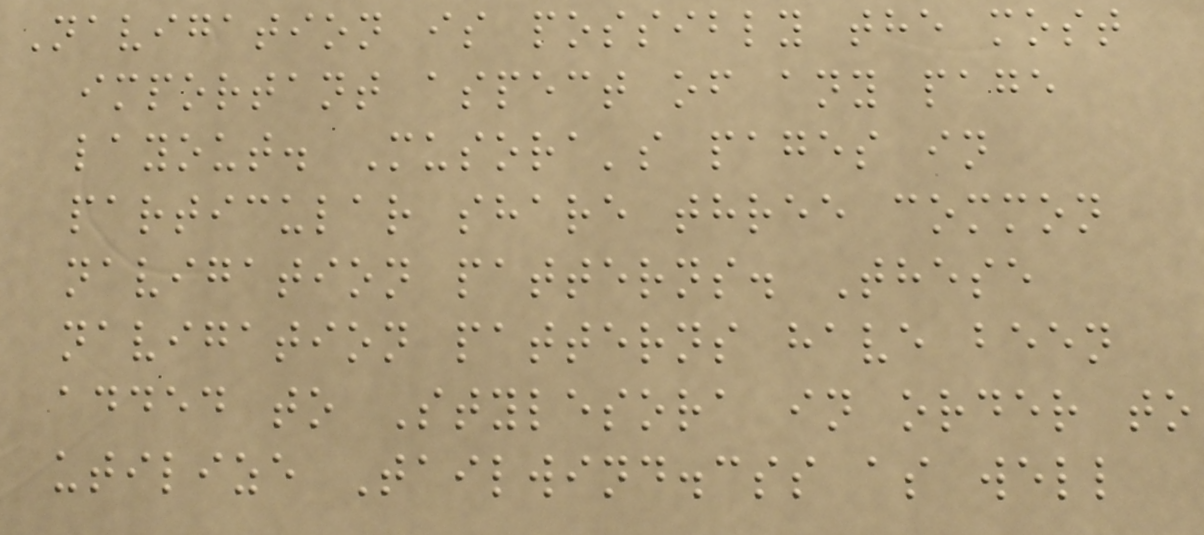Navigation is possibly the most
important aspect of any page
layout. Musora's pages in
particular share three common
navigation patterns. These
navigation patterns have been
added to Stylesora in order to
utilize Tailwind.css as well
